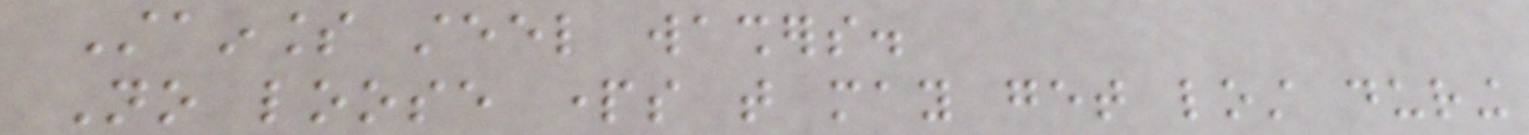Stainless steel washers.
No loose parts that may get lost during
